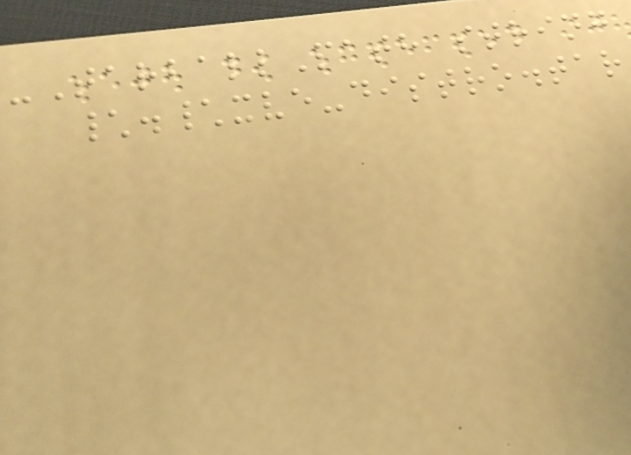-TarballPath string
\.\xve-distro.tar
